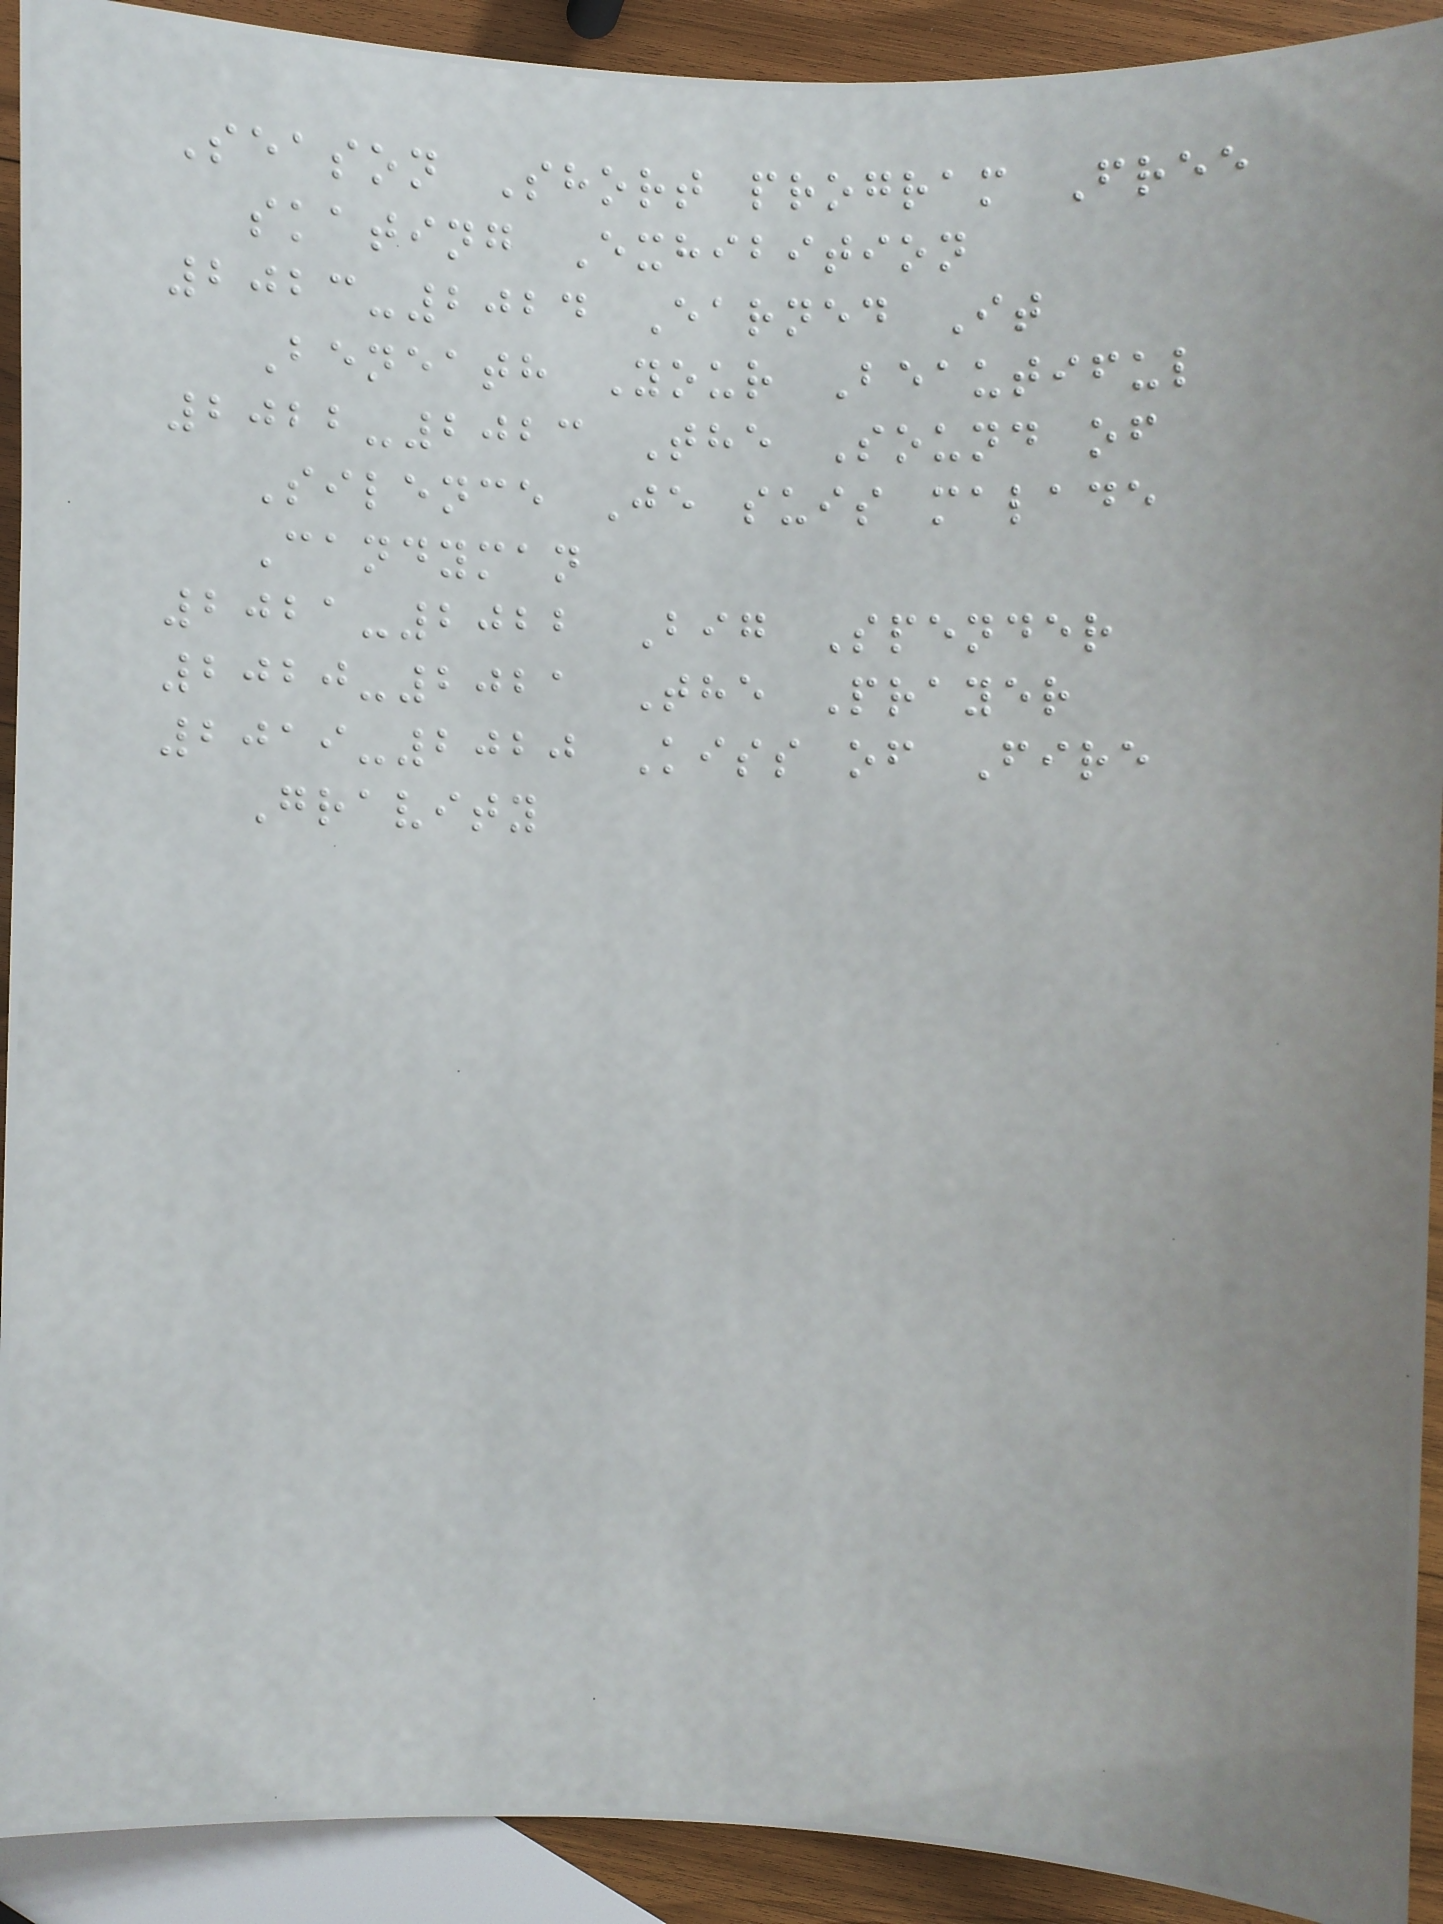Season Short program Free
skating Exhibition
2023-2024 Earned It
Beneath Your Beautiful
2022-2023 The Sound of
Silence Je suis malade
Candyman
2021-2022 Big Spender
2020-2021 The Prayer
2019-2020 Kiss of Fire
Gravity
